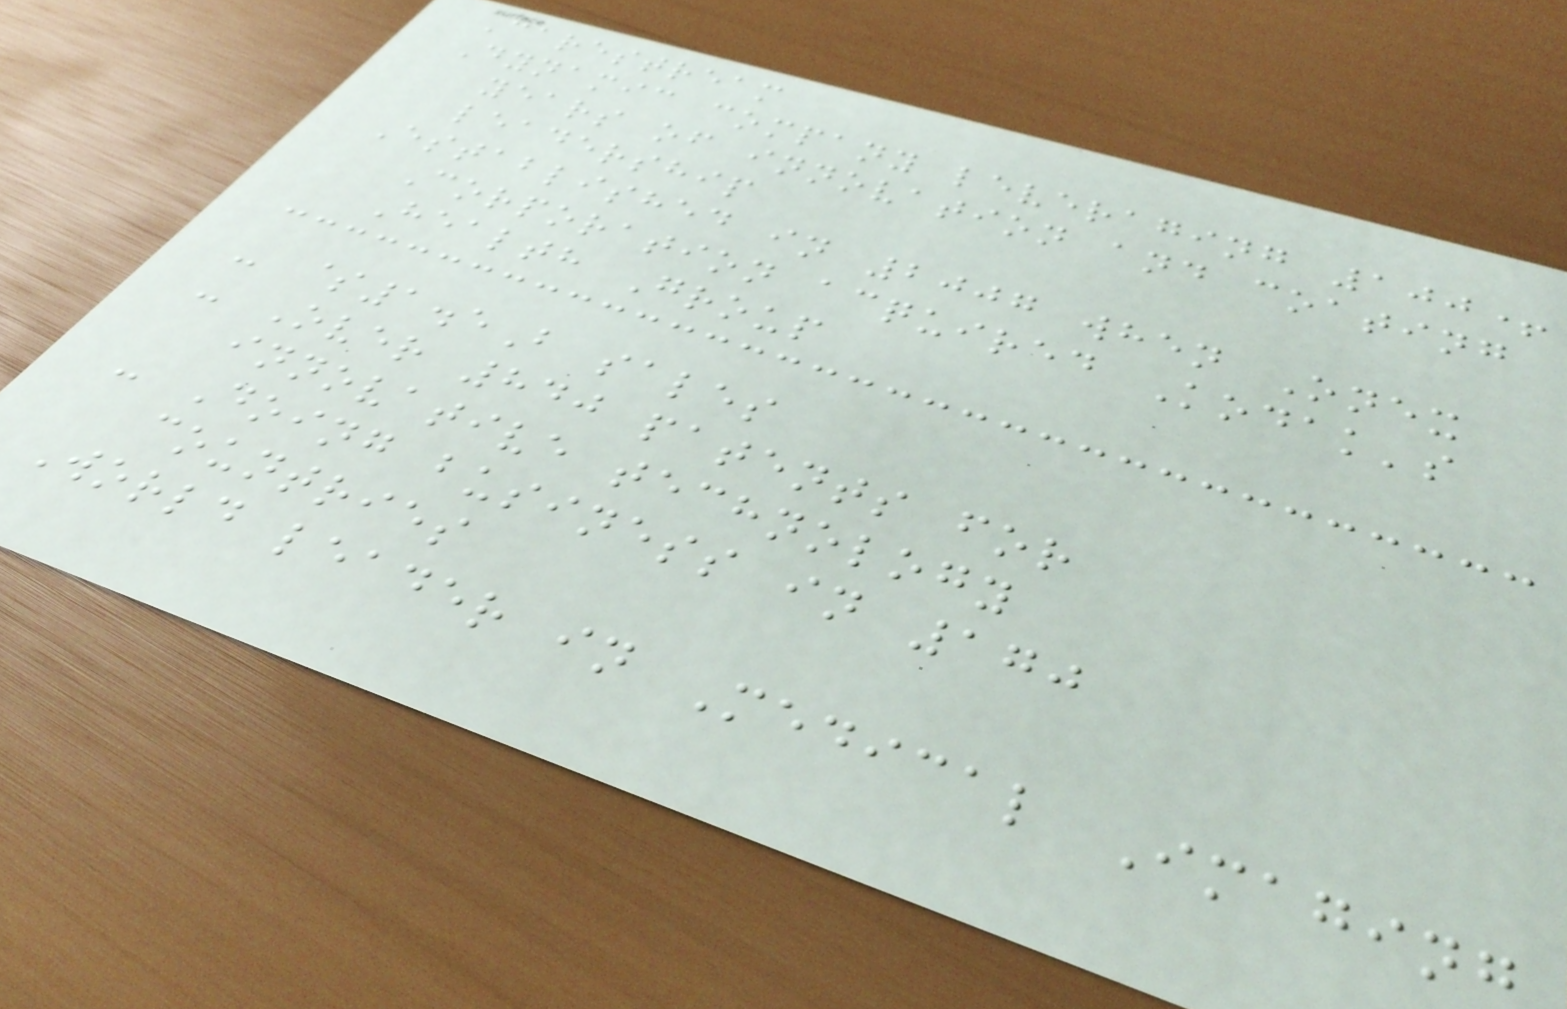Carestream
Dynamic company leveraging 100+
years of innovation and coating
leadership
Established in 2007 when Onex
Corporation acquired Kodak's
Health Group
- $1.5B sales
- Over 840 patents for
innovative technology
- Doing business in 170
countries
World leader in Medical Imaging
